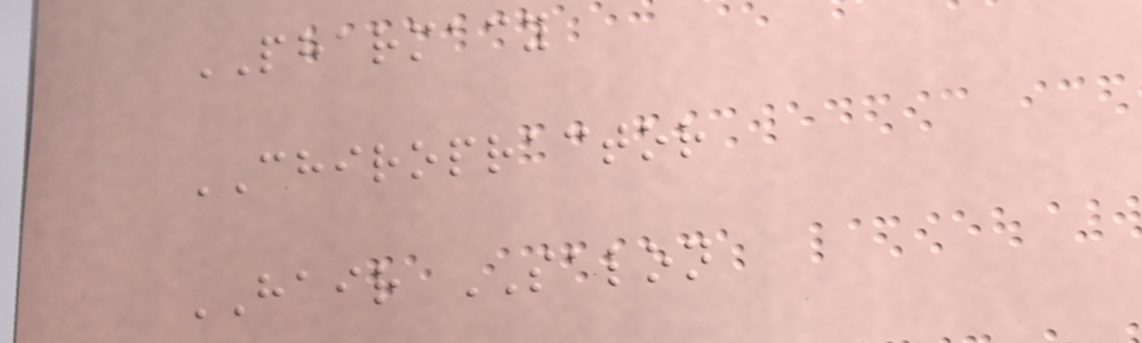PHARMACY
CHIROPRACTOR
HAIR SALON
